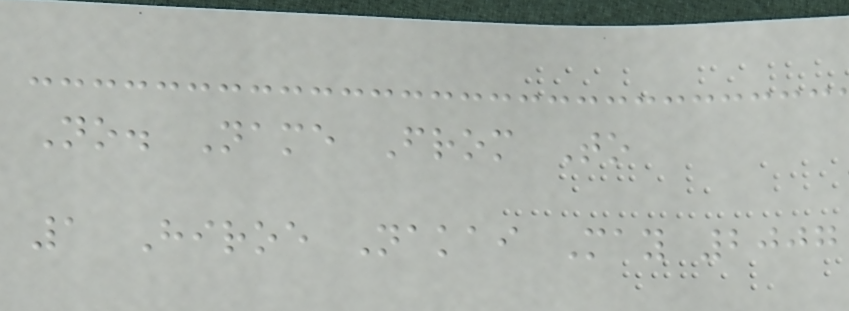No. Name From To
1 Hiroe Nakai May 2007
